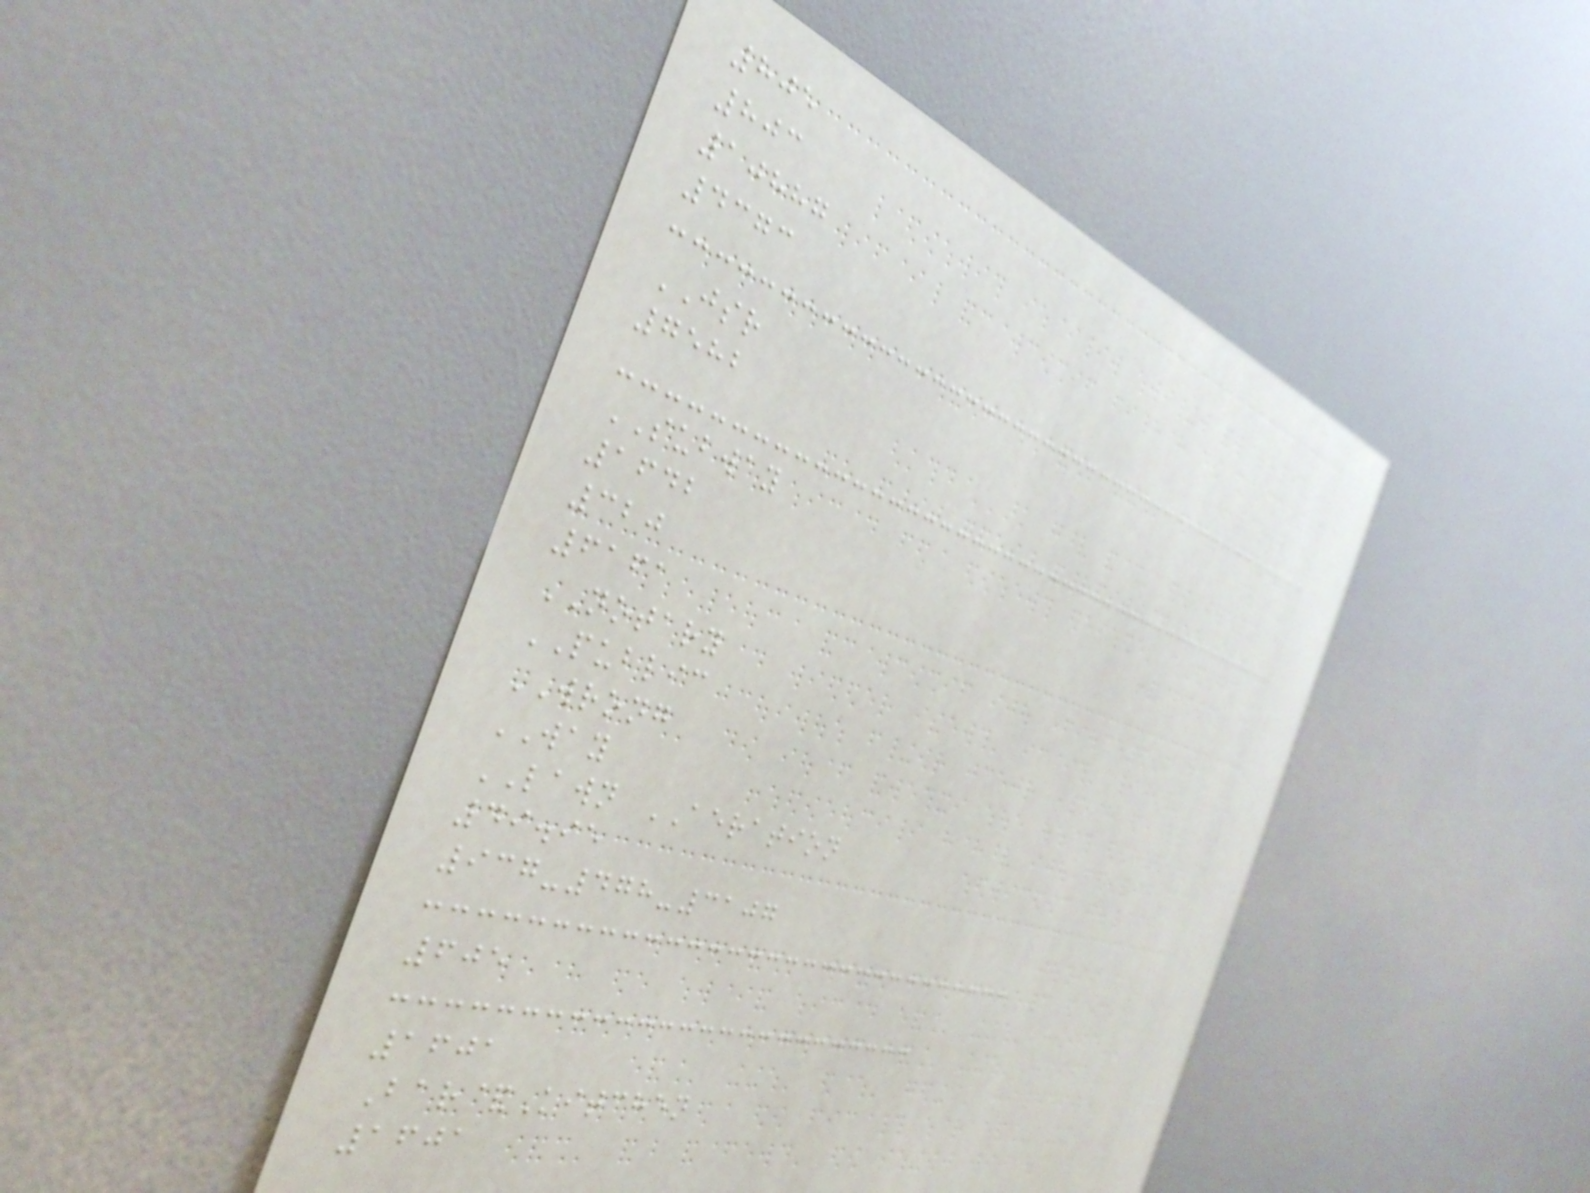805
803
10887
4373
JSR
7582
SUBWAY
1642
320
6161
NOTARY
PUBLIC
WRONG
WAY
LAWN AERATION
49.95
937-478-3107
605
1601
Bar&Kitchen
1601
